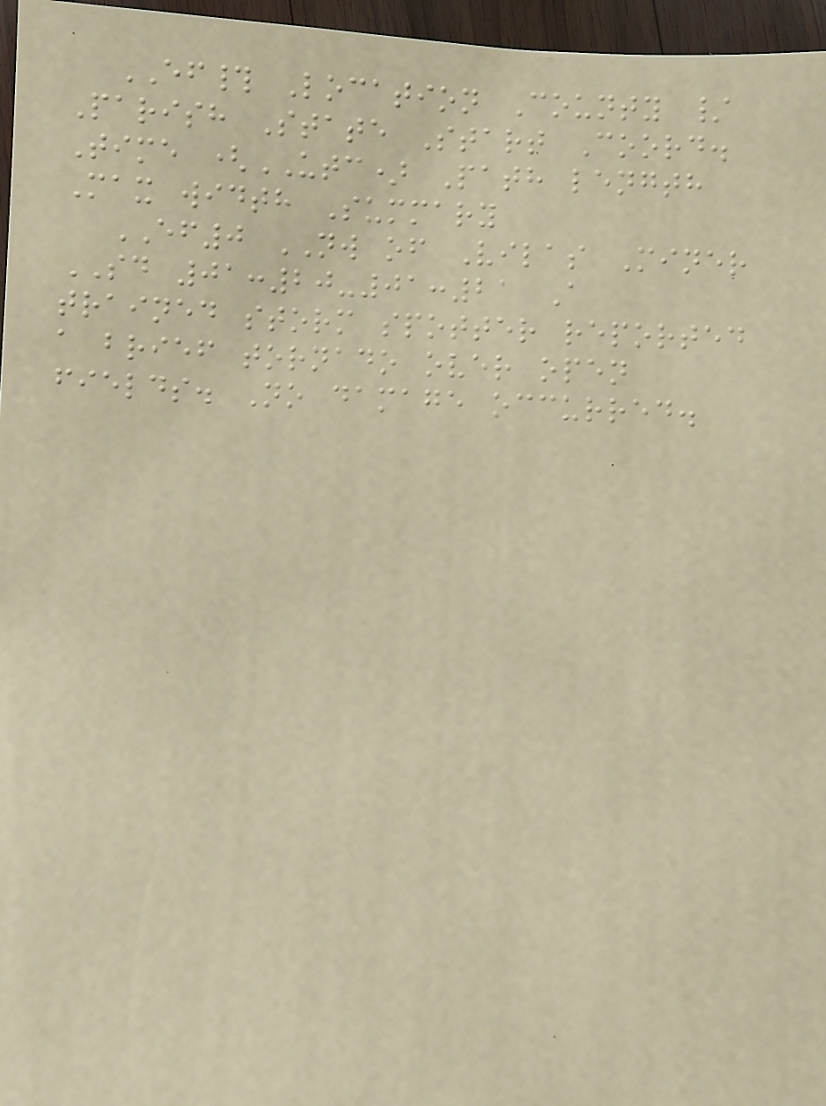EF# Location County /
Parish State Start Coord.
Time (UTC) Path length
Max width Summary
EF0 NW of Vilas Miner
SD 01:20-01:21 A
trained storm spotter reported
a brief tornado over open
fields. No damage occurred.
